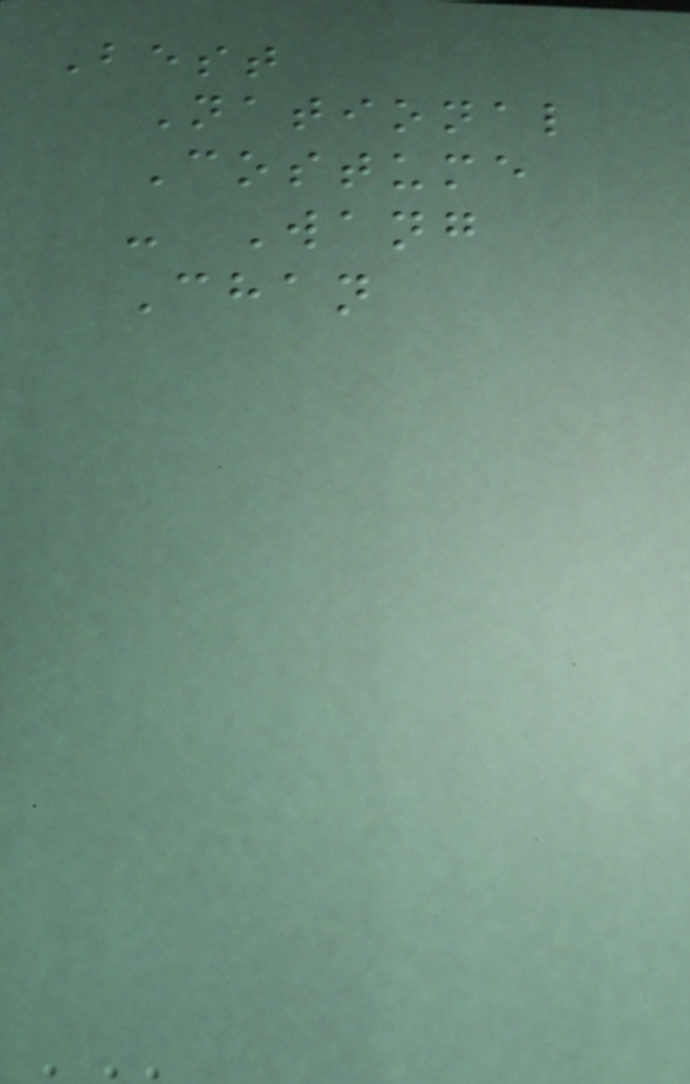Best
National
Costume
- Wang
Chan
